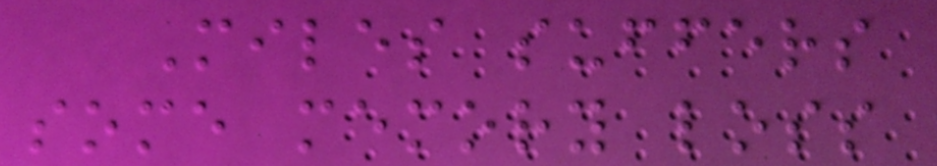Miles suffers
some memory loss
